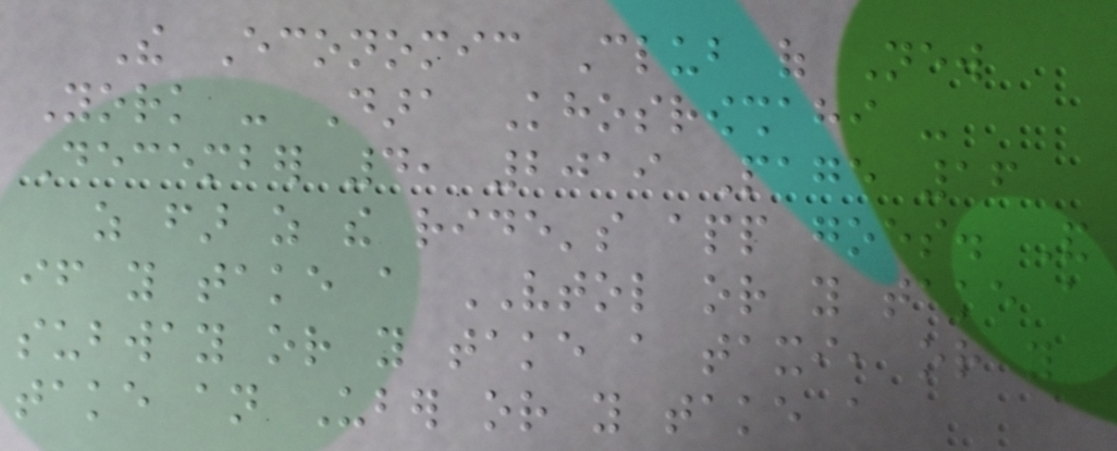The Economic Club of New
York - Dara Khosrowshahi -
December 4, 2019 Page 16
as far as the ride's app goes. And
if you take a VTOL or you take a
subway or you take a taxi, or you
take an Uber or you take a
